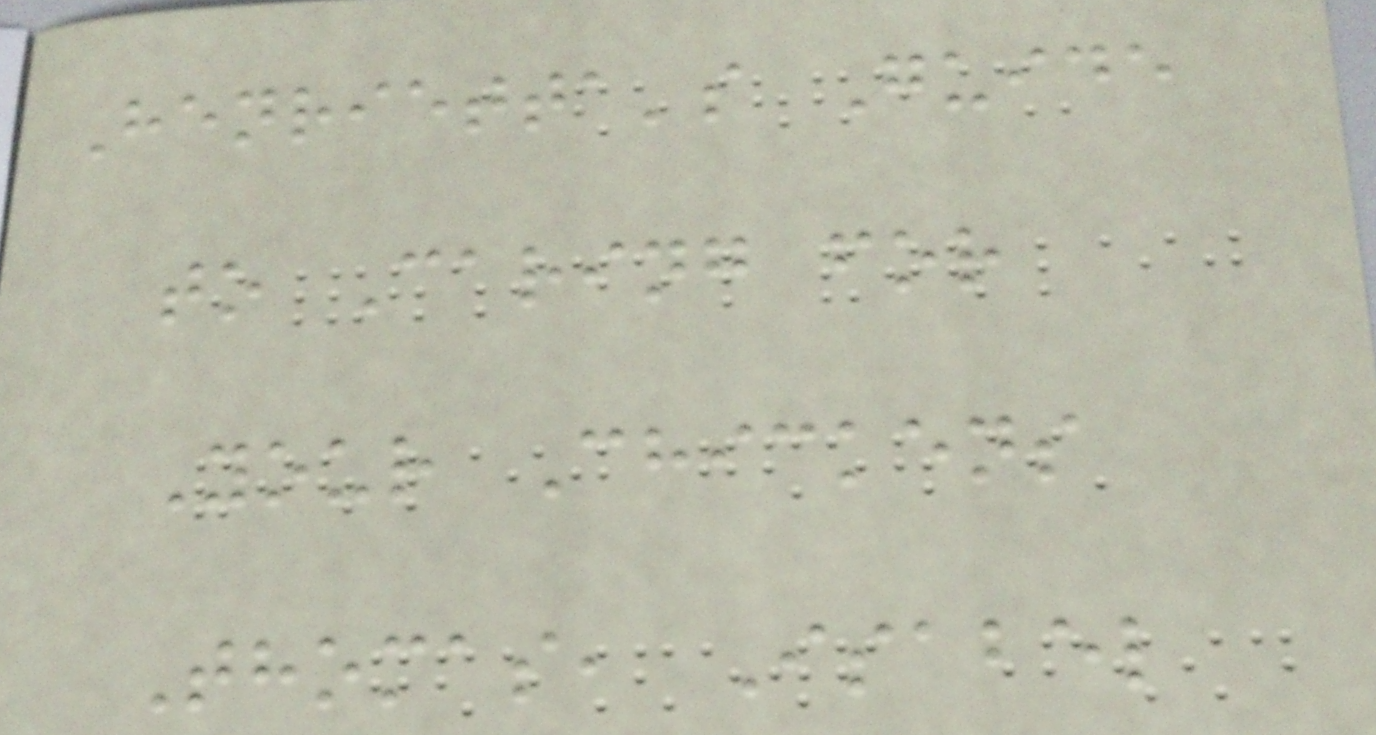Henrietta's Guide
to Caring for
Your Chickens
Thomas, Isabel
